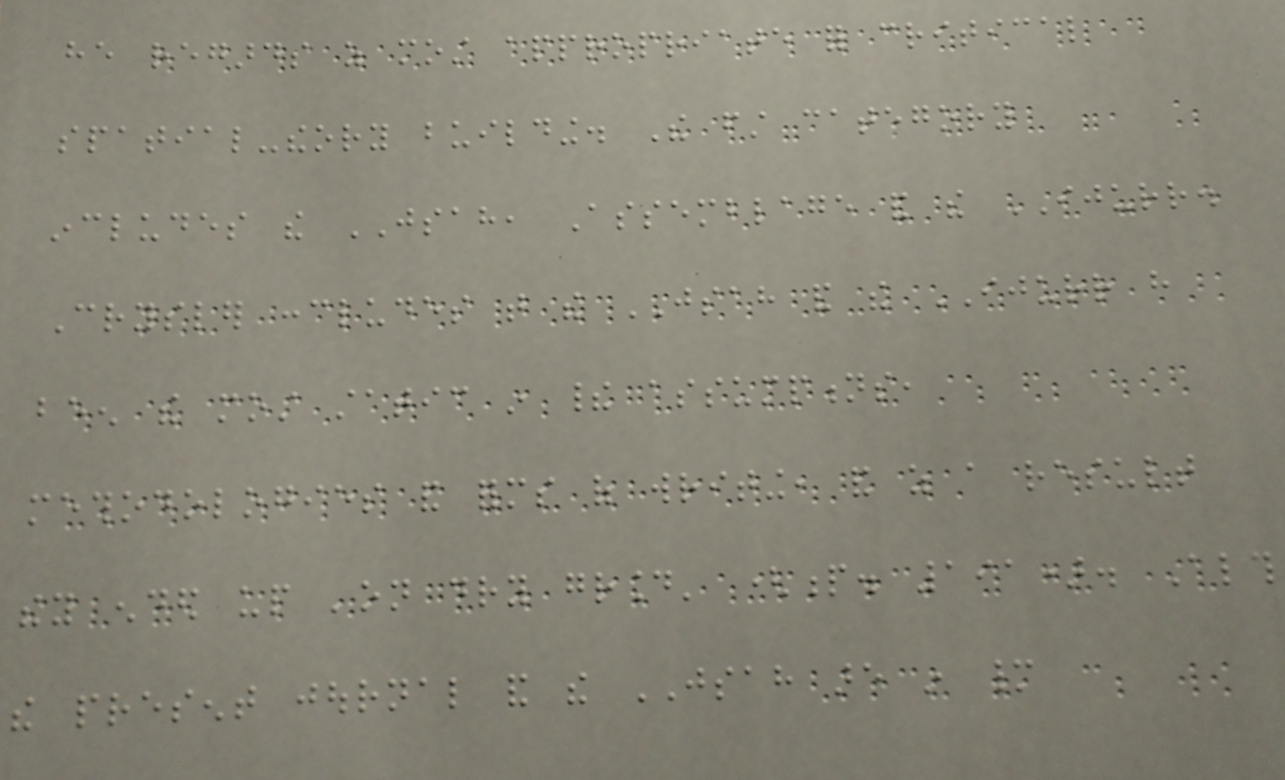he regards as most appropriate for critical
spatial-theory building. The first category
includes the JSAH, Assemblage and the IJURR.
Crysler concludes that the JSAH and the IJURR have
been the most static in their assumptions,
methodologies and forms of writing, and as a result
they ended up 'on dry ground' (p. 191). Although
the present journal and the JSAH are in many
